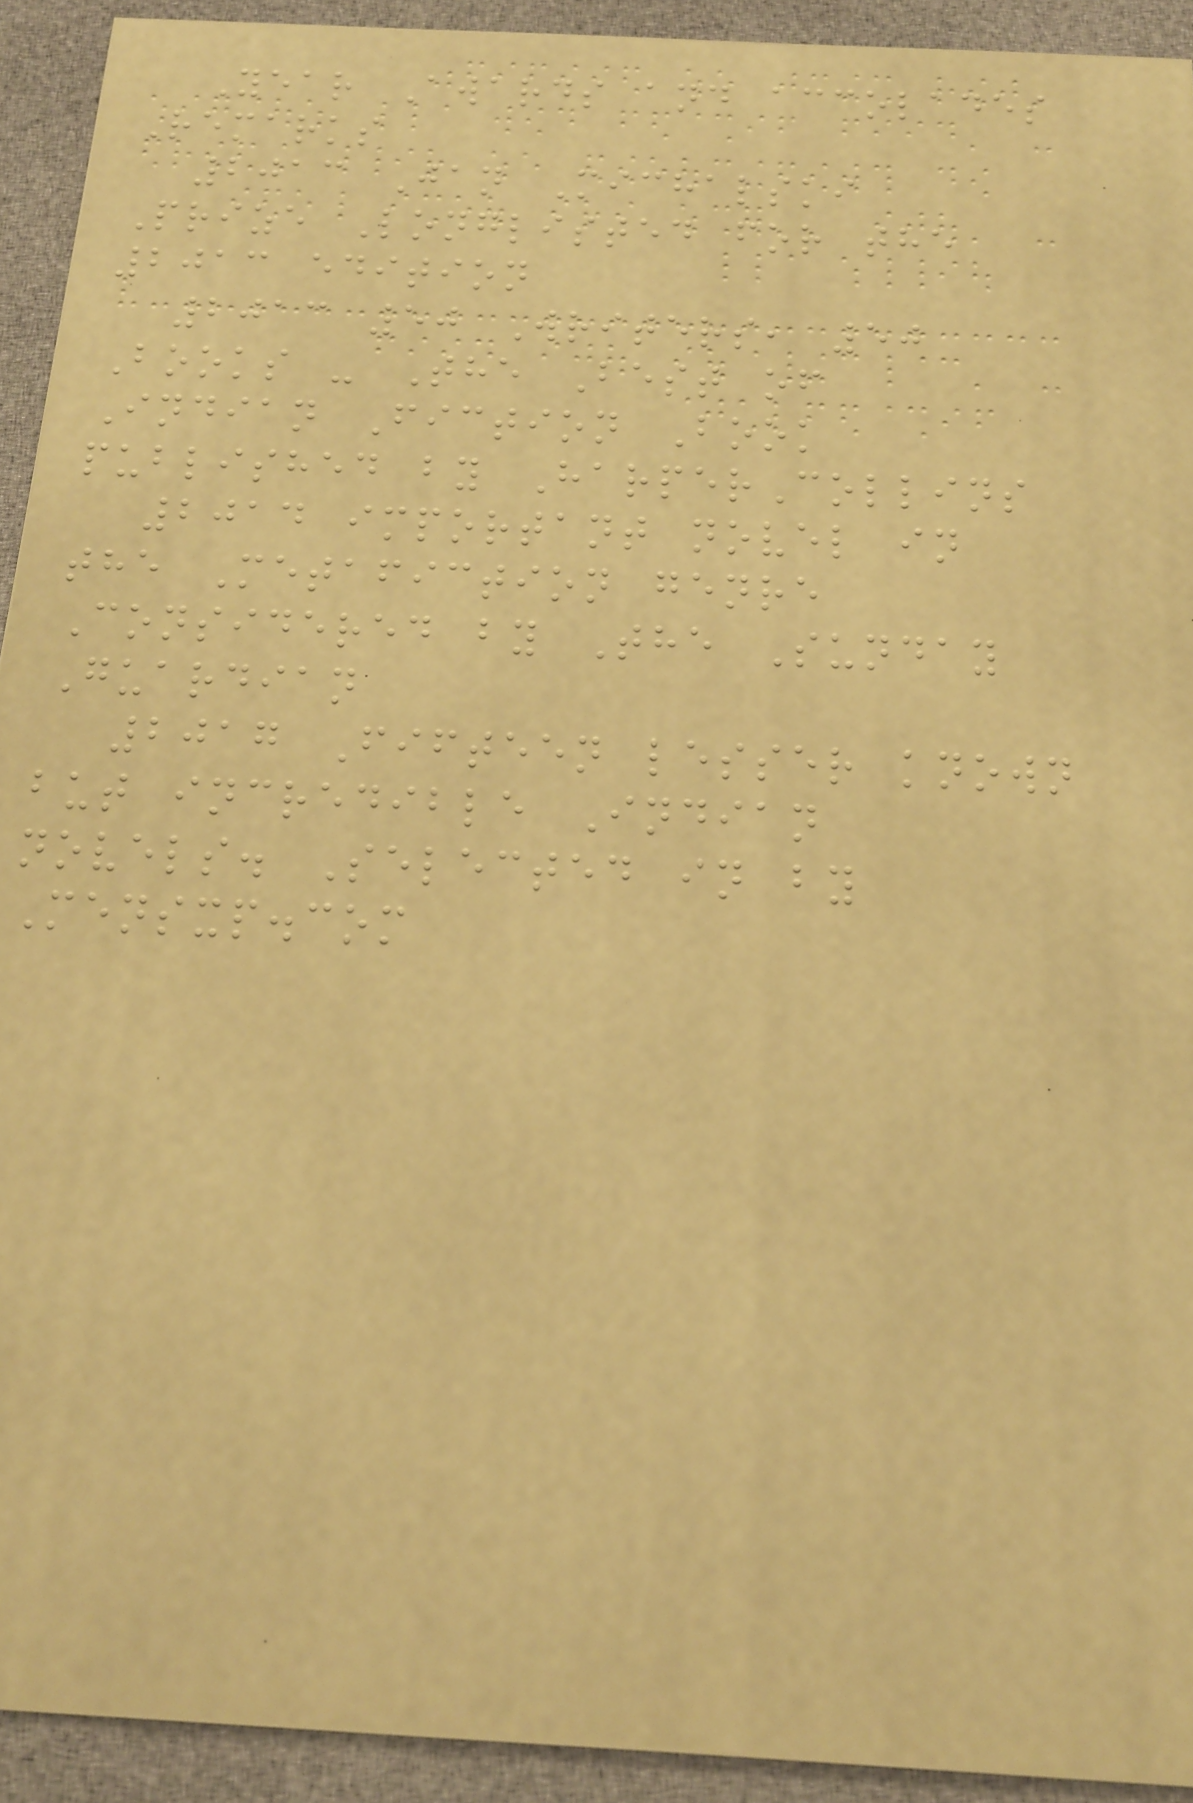Year Awards and accolades
Remarks
2013 Jan Michalski
Prize Longlisted for the
2013 edition
2013 50 Writers, 50
Books - The Best of
Indian Fiction Book
published by HarperCollins
2014 important novel in
the Metafiction genre
Considered by The Sunday
Guardian
2017 Fifteen lesser known
but incredible Indian
novels. Selected in by
Mensxp.com
